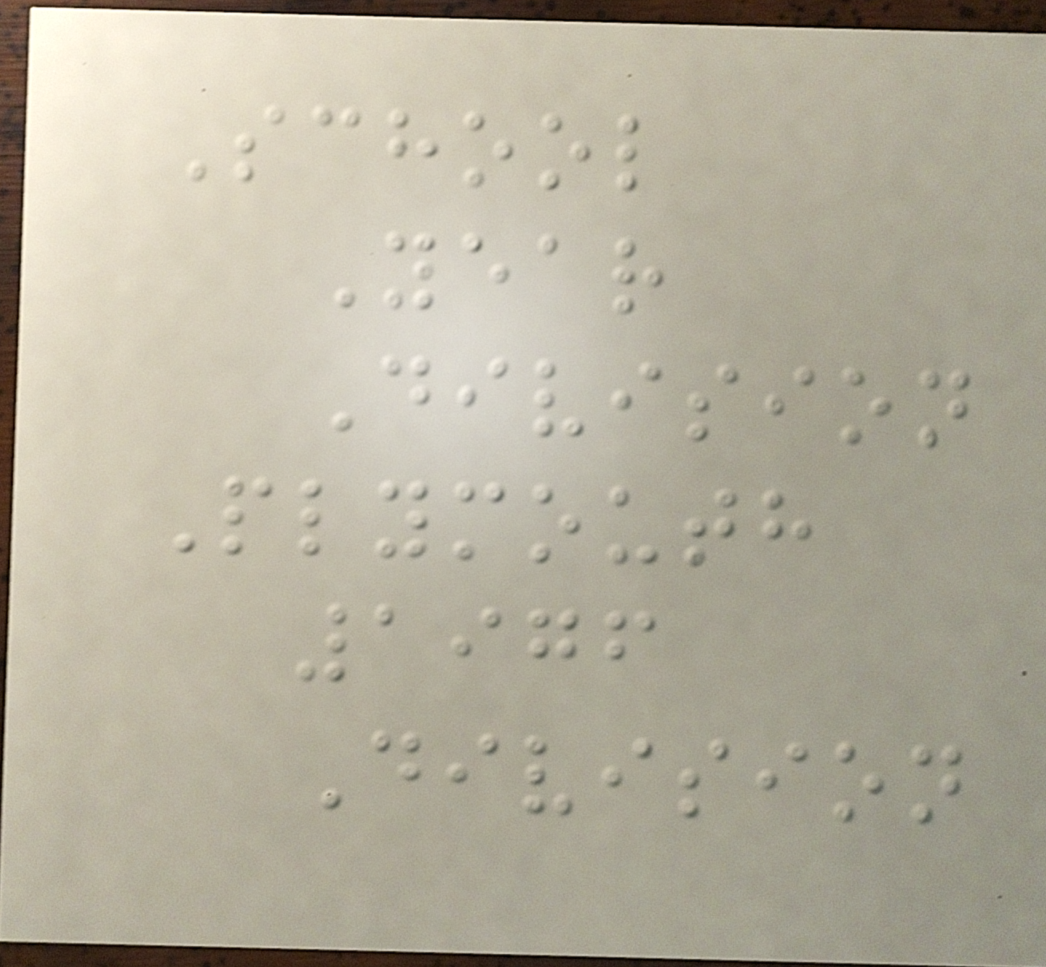School
Year
Division
Plymouth
1976
Division
